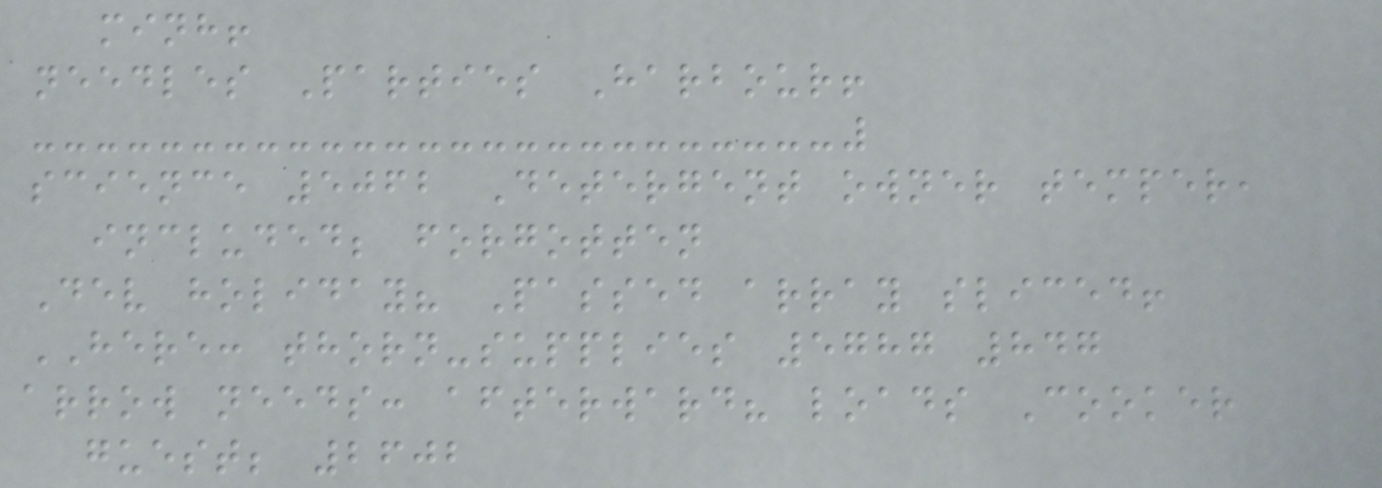minh!
needles Parties Harbour!
science 5062 Detergent owner temper,
included; forgotten
Dev holiday? Passed array sliced!
HERE: thorn-supplies 5787 847
arrow needs: afterward? loads Cooker
guest; 2602
